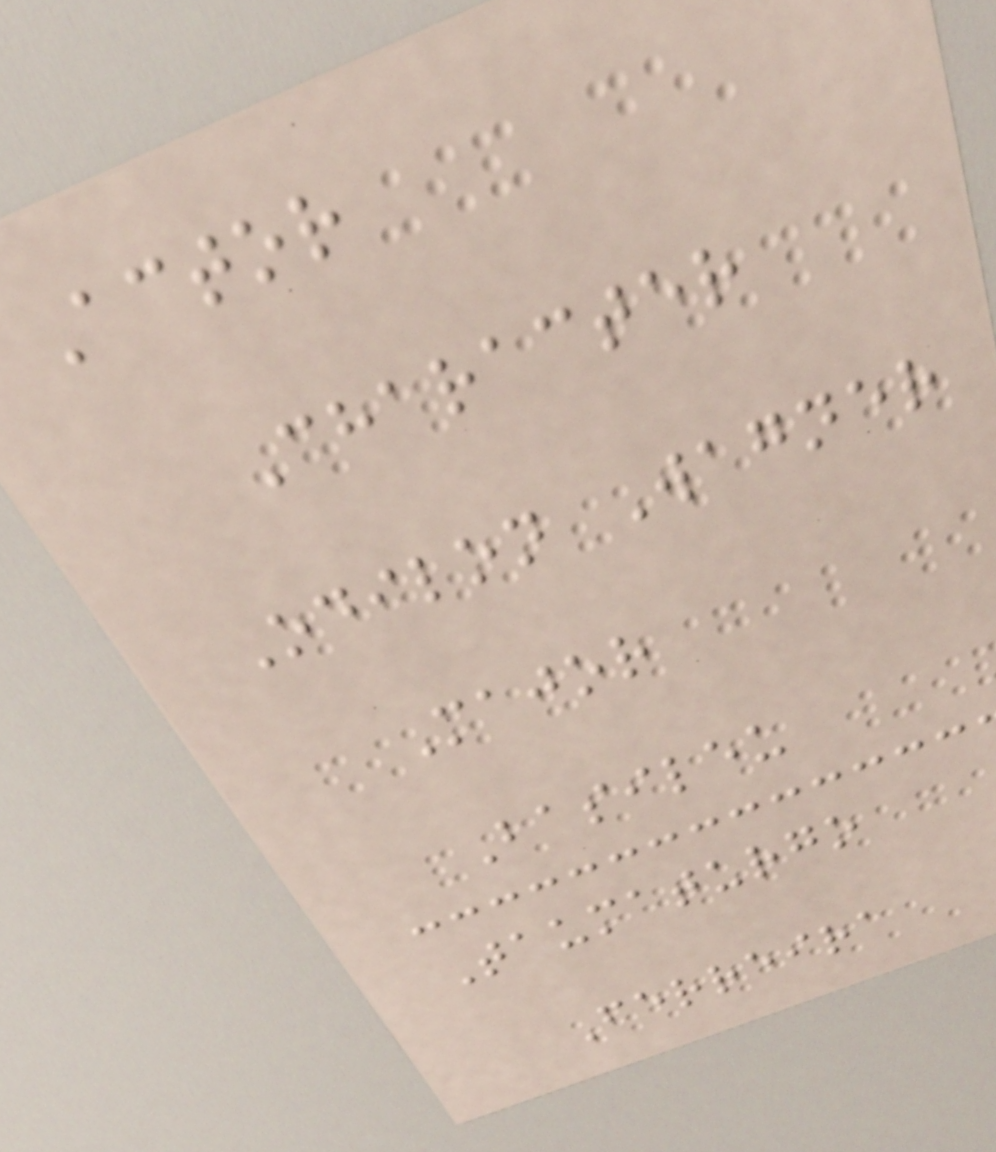Actor
Character
Odilon Wagner
Major
Basileu
Taumaturgo
Ferreira
